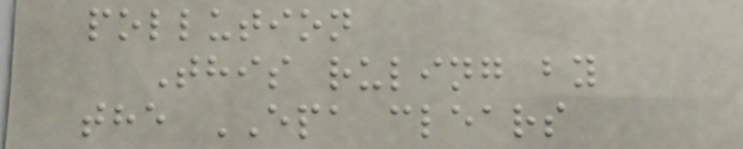pollution
This ruling by
the EPA clears
